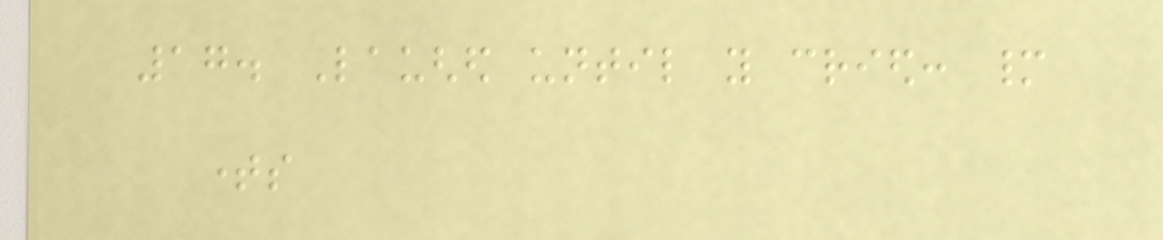17. Laughed until you cried: many
times
